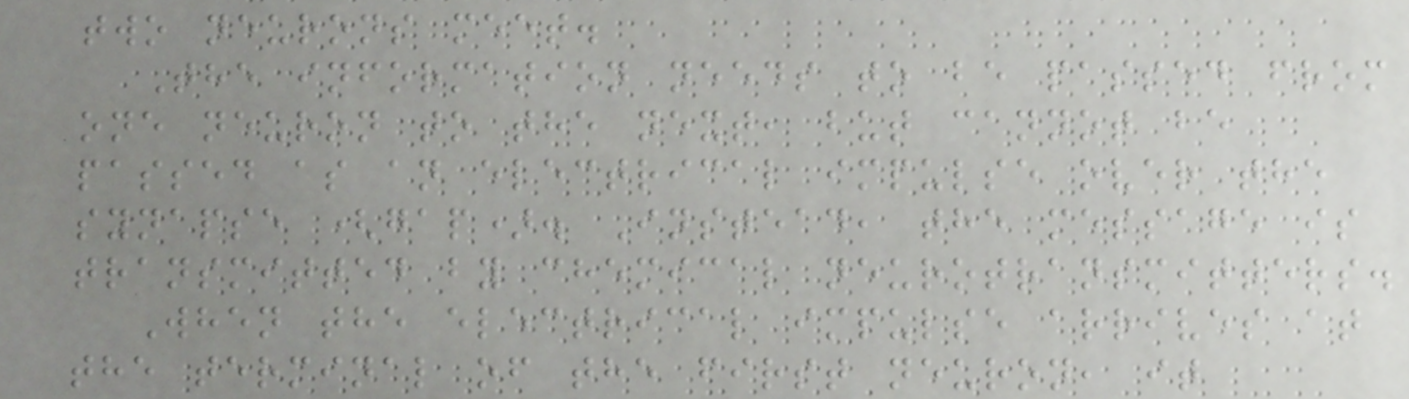two neurons meet.
The information needs to be passed from
one neuron to the next, but cannot be
passed as an electrical impulse over the
synapse (gap). Instead, the message is
transmitted by chemical neurotransmitters.
When the electrical impulse arrives at
the terminal of the first neuron, it
